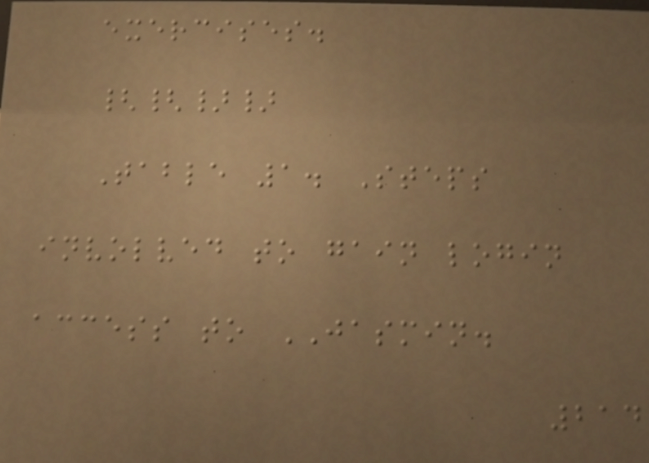exercises.
{{}}
Table 1. Steps
involved to gain login
access to JASMIN.
214
